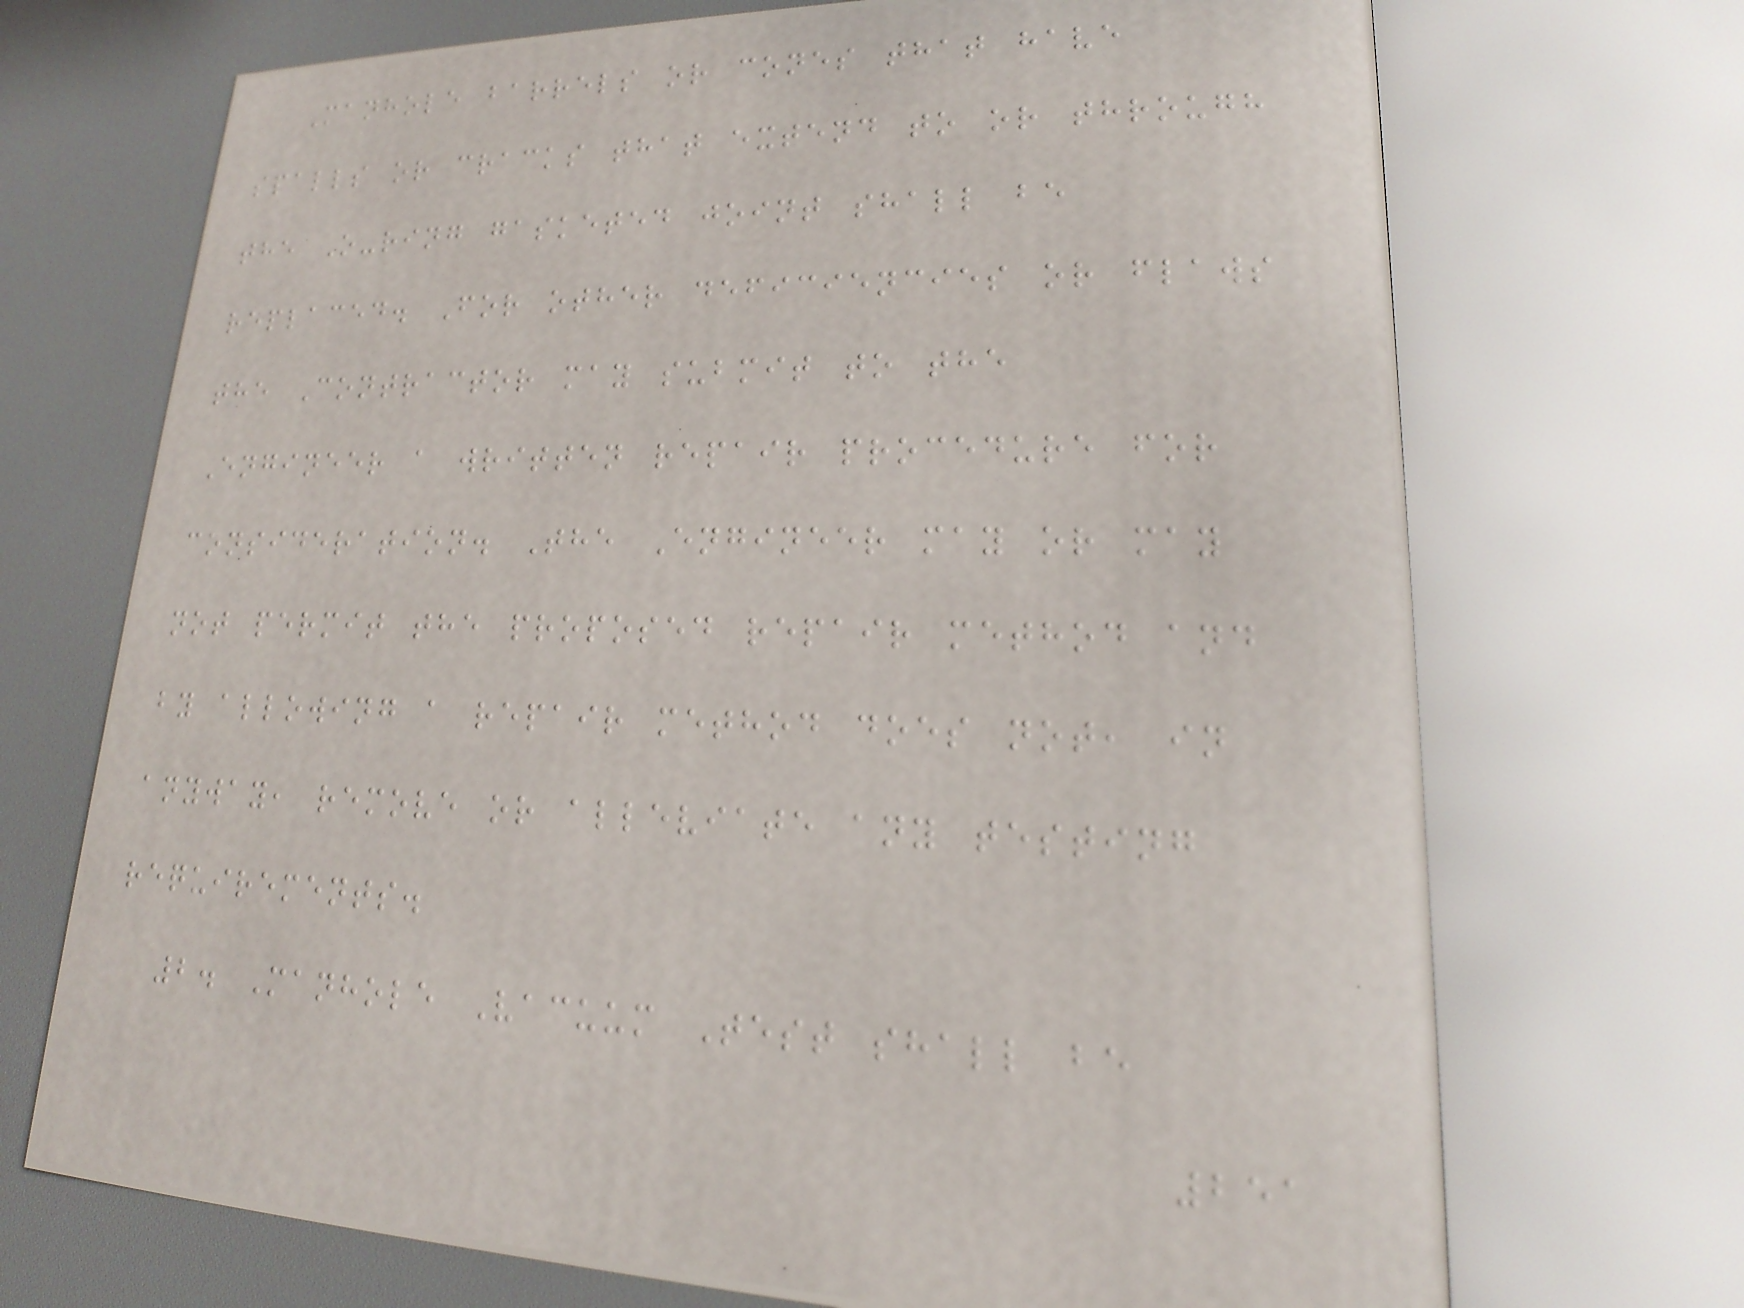Manhole barrels or cones that have
spalls or cracks that extend to or through
the O-ring gasketed joint shall be
replaced. For other deficiencies or flaws
the Contractor may submit to the
Engineer a written repair procedure for
consideration. The Engineer may or may
not permit the proposed repair method and
by allowing a repair method does not, in
anyway, remove or alleviate any testing
requirements.
2. Manhole Vacuum Test shall be
251
